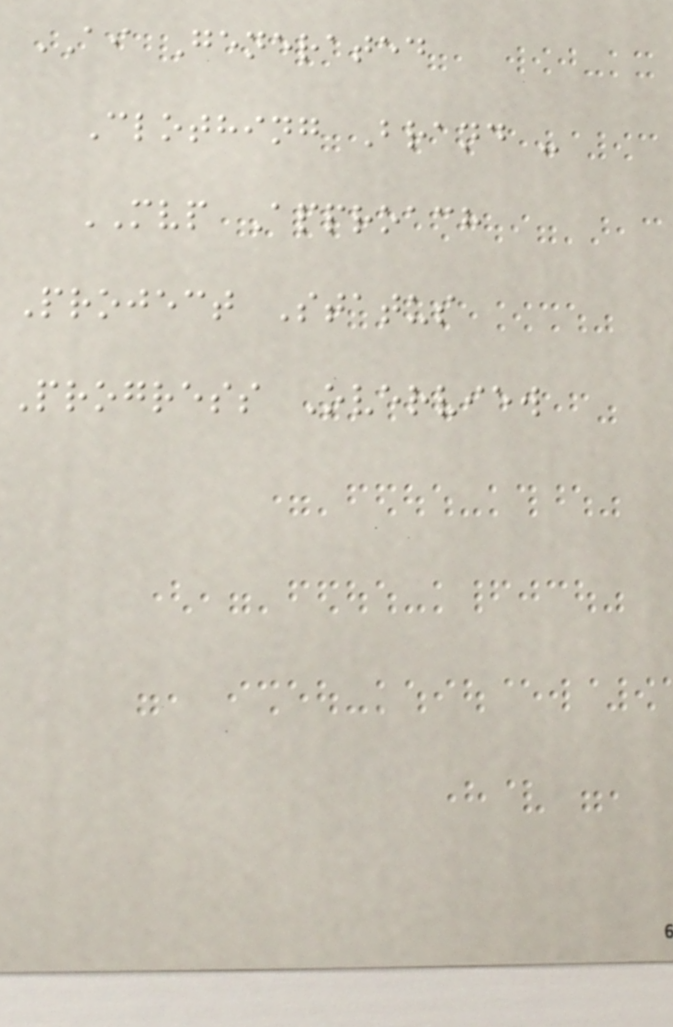AI Generated
Clothing Brand -
MVP Approach
Project Status
Progress Overview
